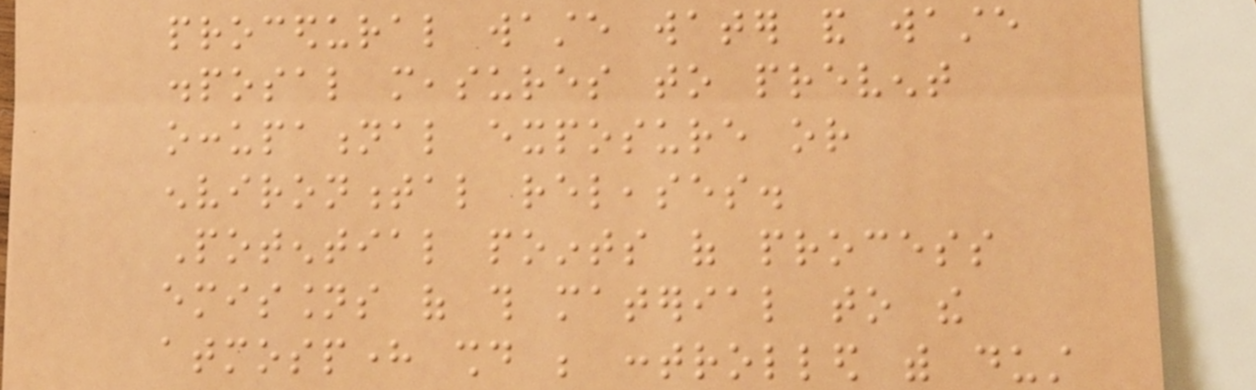procedural waste water and waste
disposal measures to prevent
occupational exposure or
environmental releases.
Potential points of process
emissions of this material to the
atmosphere should be controlled with dust
